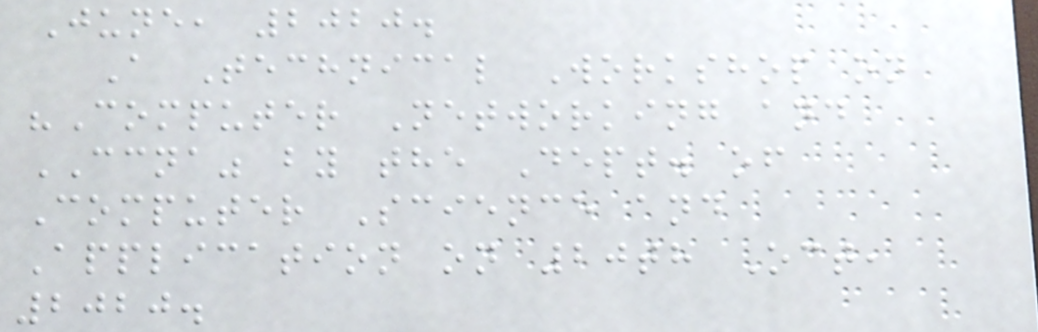June, 2020.
A Technical Workshop on
"Computer Networking and
CCNA" by the Dept. of
Computer Science and
Application on 20th Oct,
2020.
